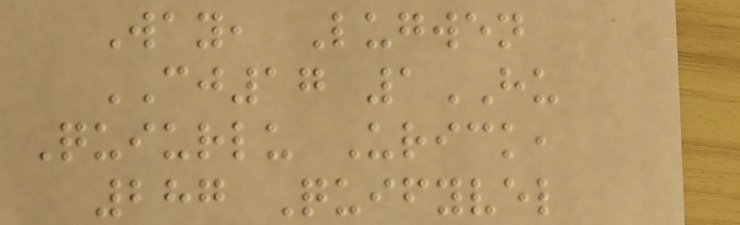Way, Lugwen
CJ17 1HU
Quiurlu Urick,
287 Quifyvel
